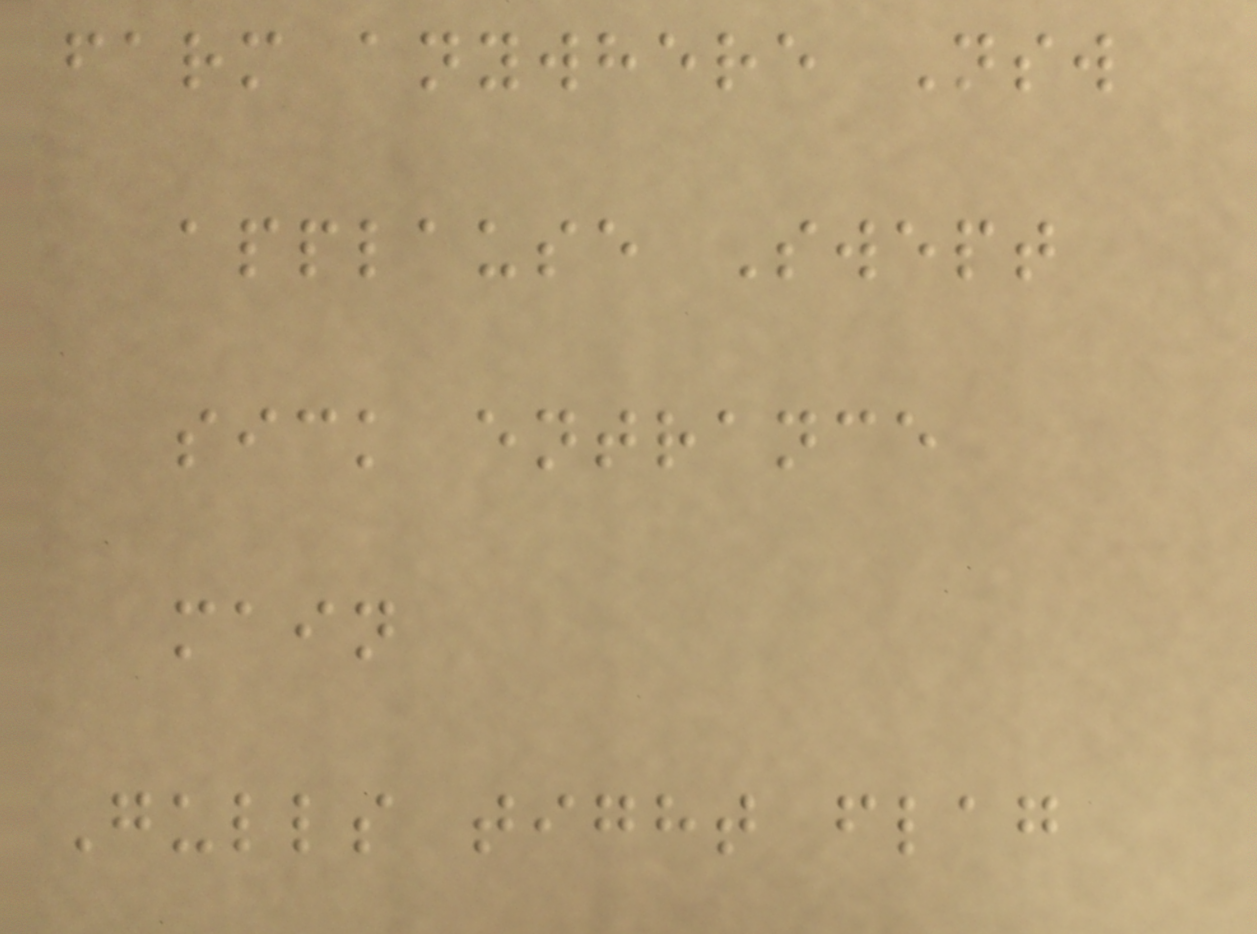farm anywhere Nsw
applause Swept
sick entrance
main
Gulls tight flag
